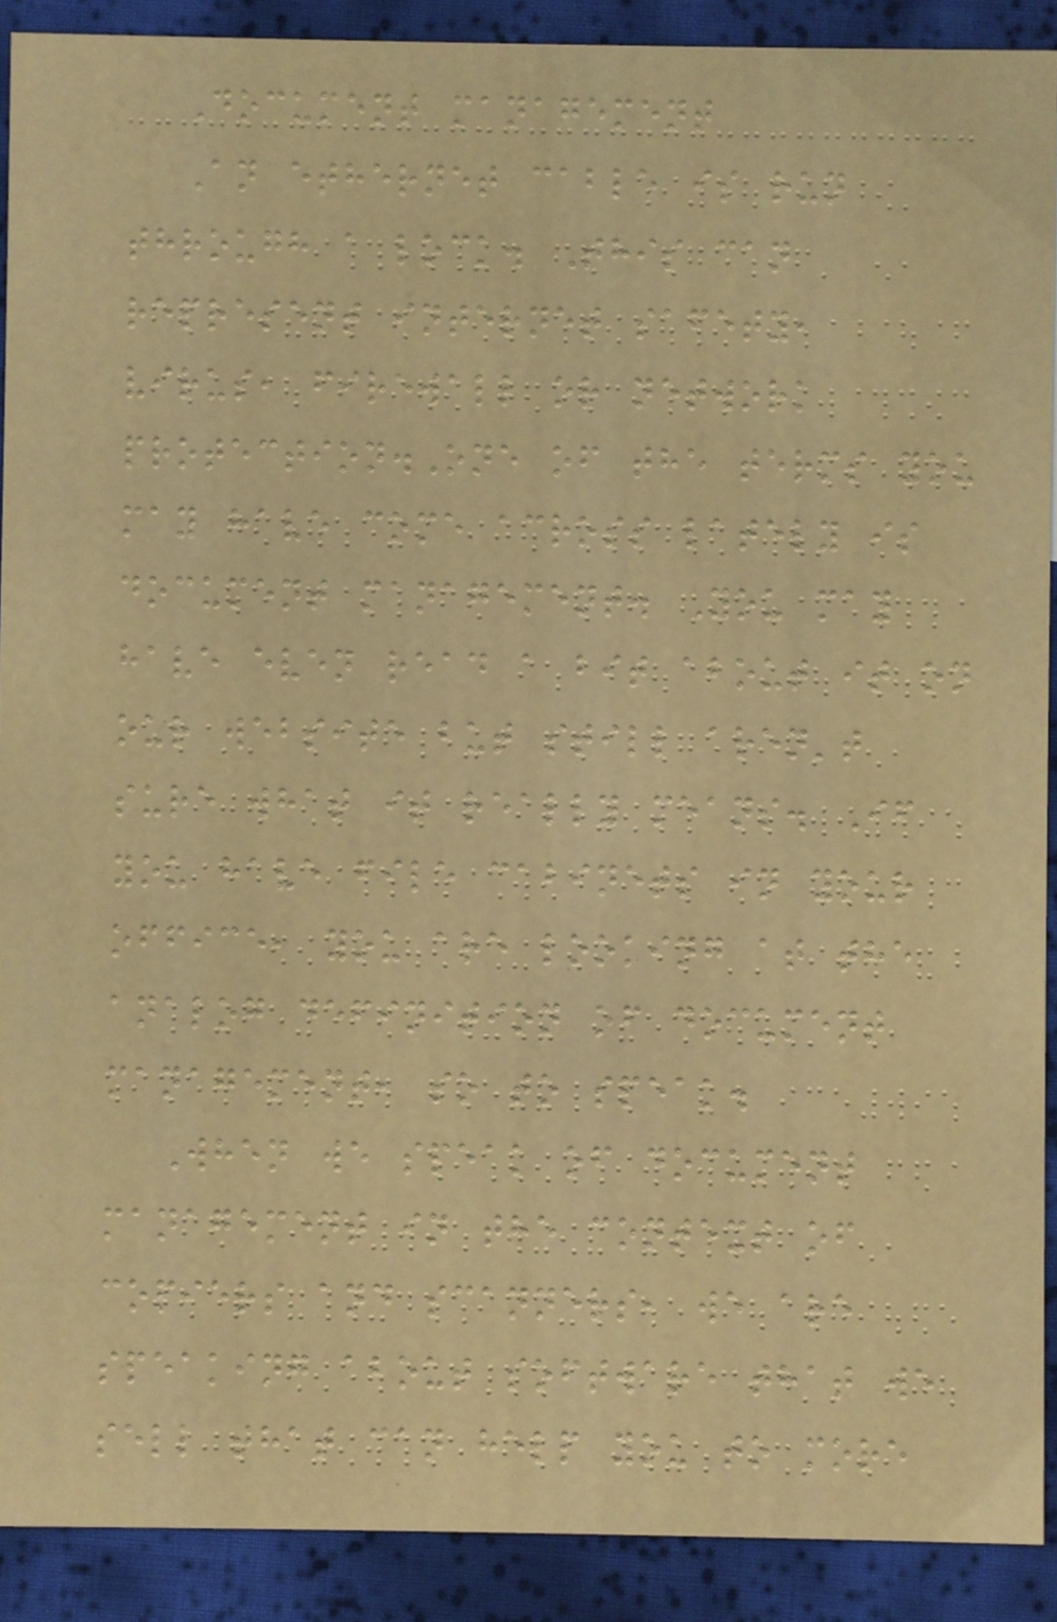Document management
An ethernet cable is run
through a lock. This can
represent internet safety,
virus, firewall or network
protection.One of the terms you
may have come across lately is
document management. You may
have even read a bit about it on
our website but still aren't
sure what it really means. If
you have file cabinets in your
office, you are looking at the
analog definition of document
management, so to speak.
When we speak of document
management in the context of
copiers and scanners, we are
speaking about software that we
sell that can help you to more
